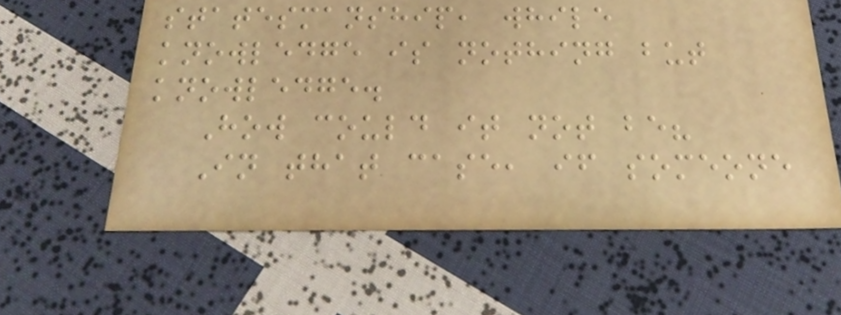statesmanship, while
knowledge is nothing but
knowledge.
How could it not be?
In that case, if someone
